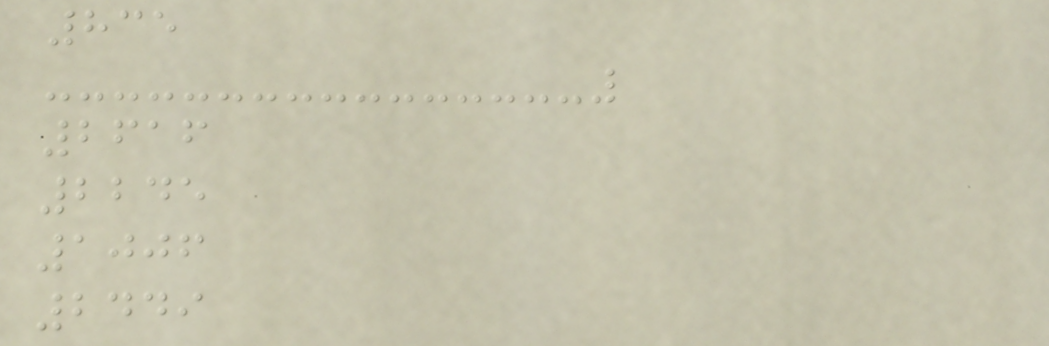835
2616
2245
1006
2449
